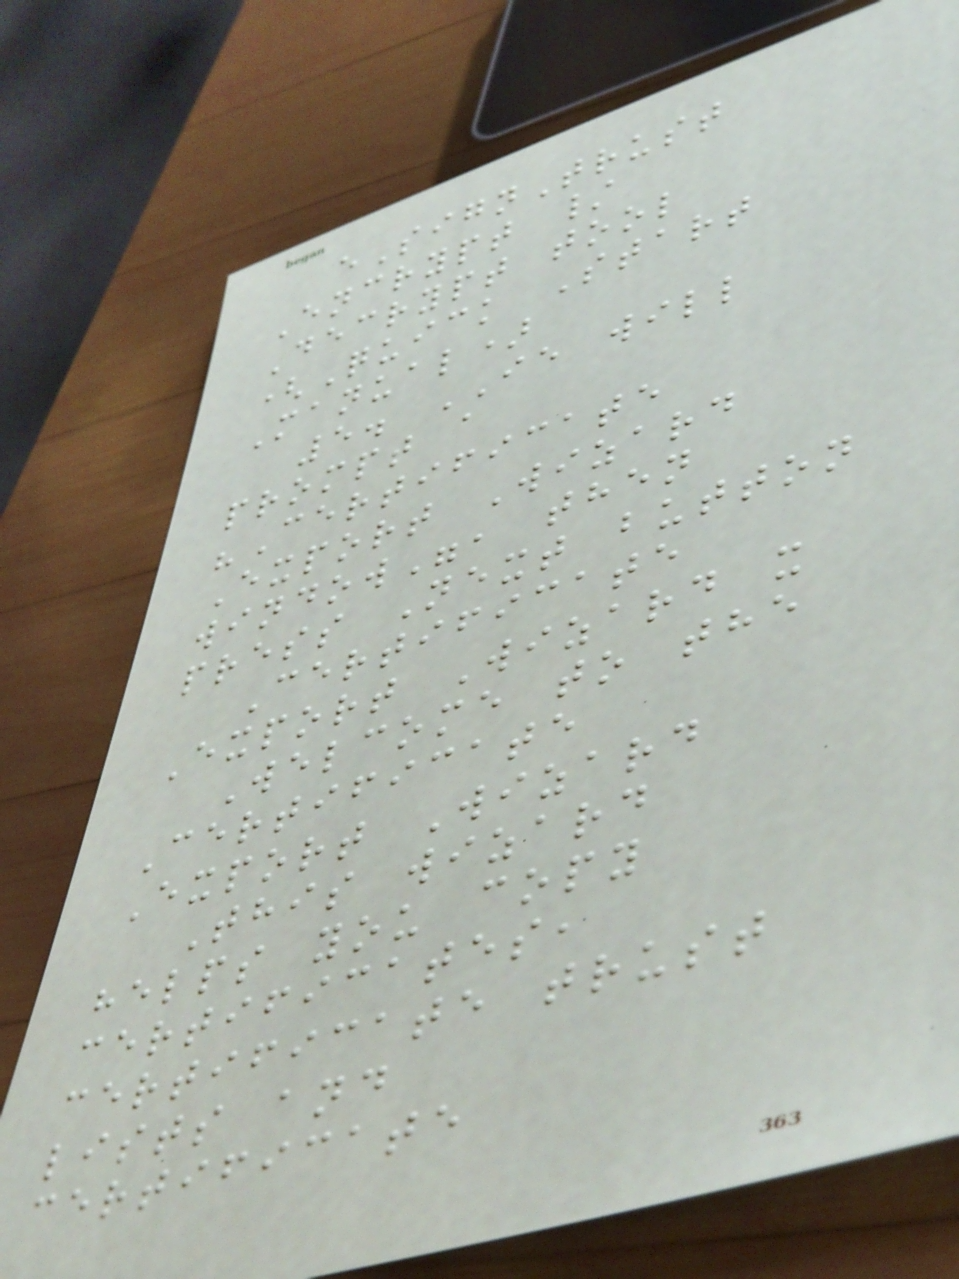eSignTrust
Encrypt /
Decrypt tool
(Quick Start
Manual)
5. IE will
prompt a
"Certificate
Export Wizard
window", then
press Next button
Certificate
Export Wizard x
Welcome to the
Certificate
Export Wizard
This wizard
helps you copy
certificates,
certificate trust
lists and
certificate
